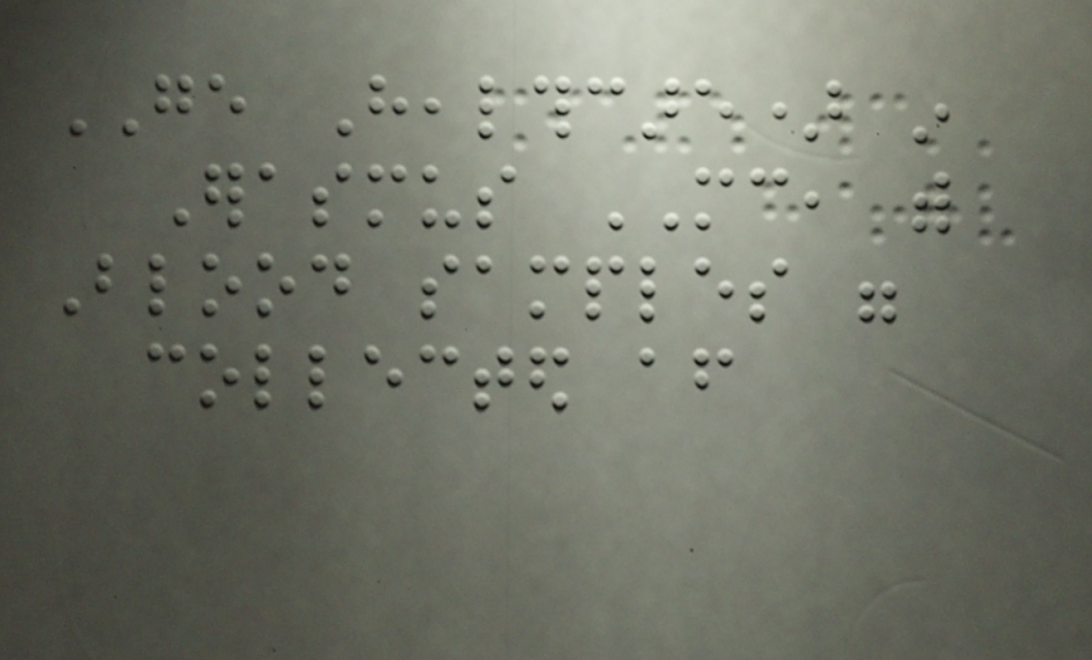GE Healthcare) in
Erasmus MC, with
Blood samples were
collected after
